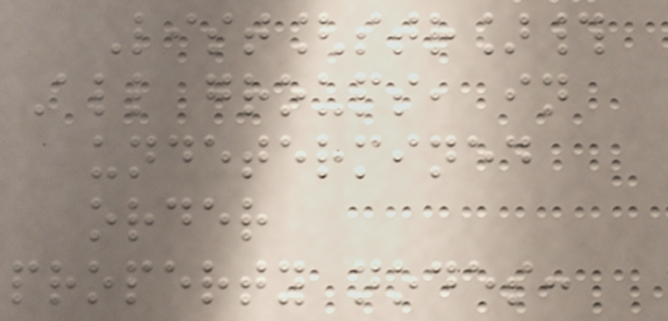List[str]#
All groups, in
undetermined
order
property nodes:
